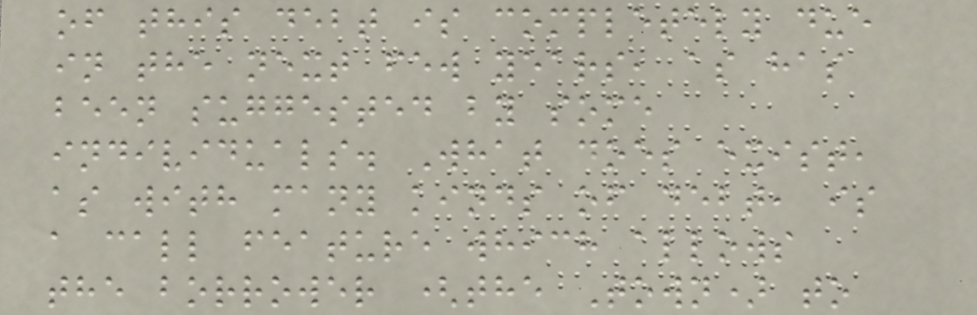of this debt is completely due
in the next few years, as has
been suggested by some
individuals. What does exist,
as with many kinds of debt, is
a call feature which allows
the borrower (the Town) to
